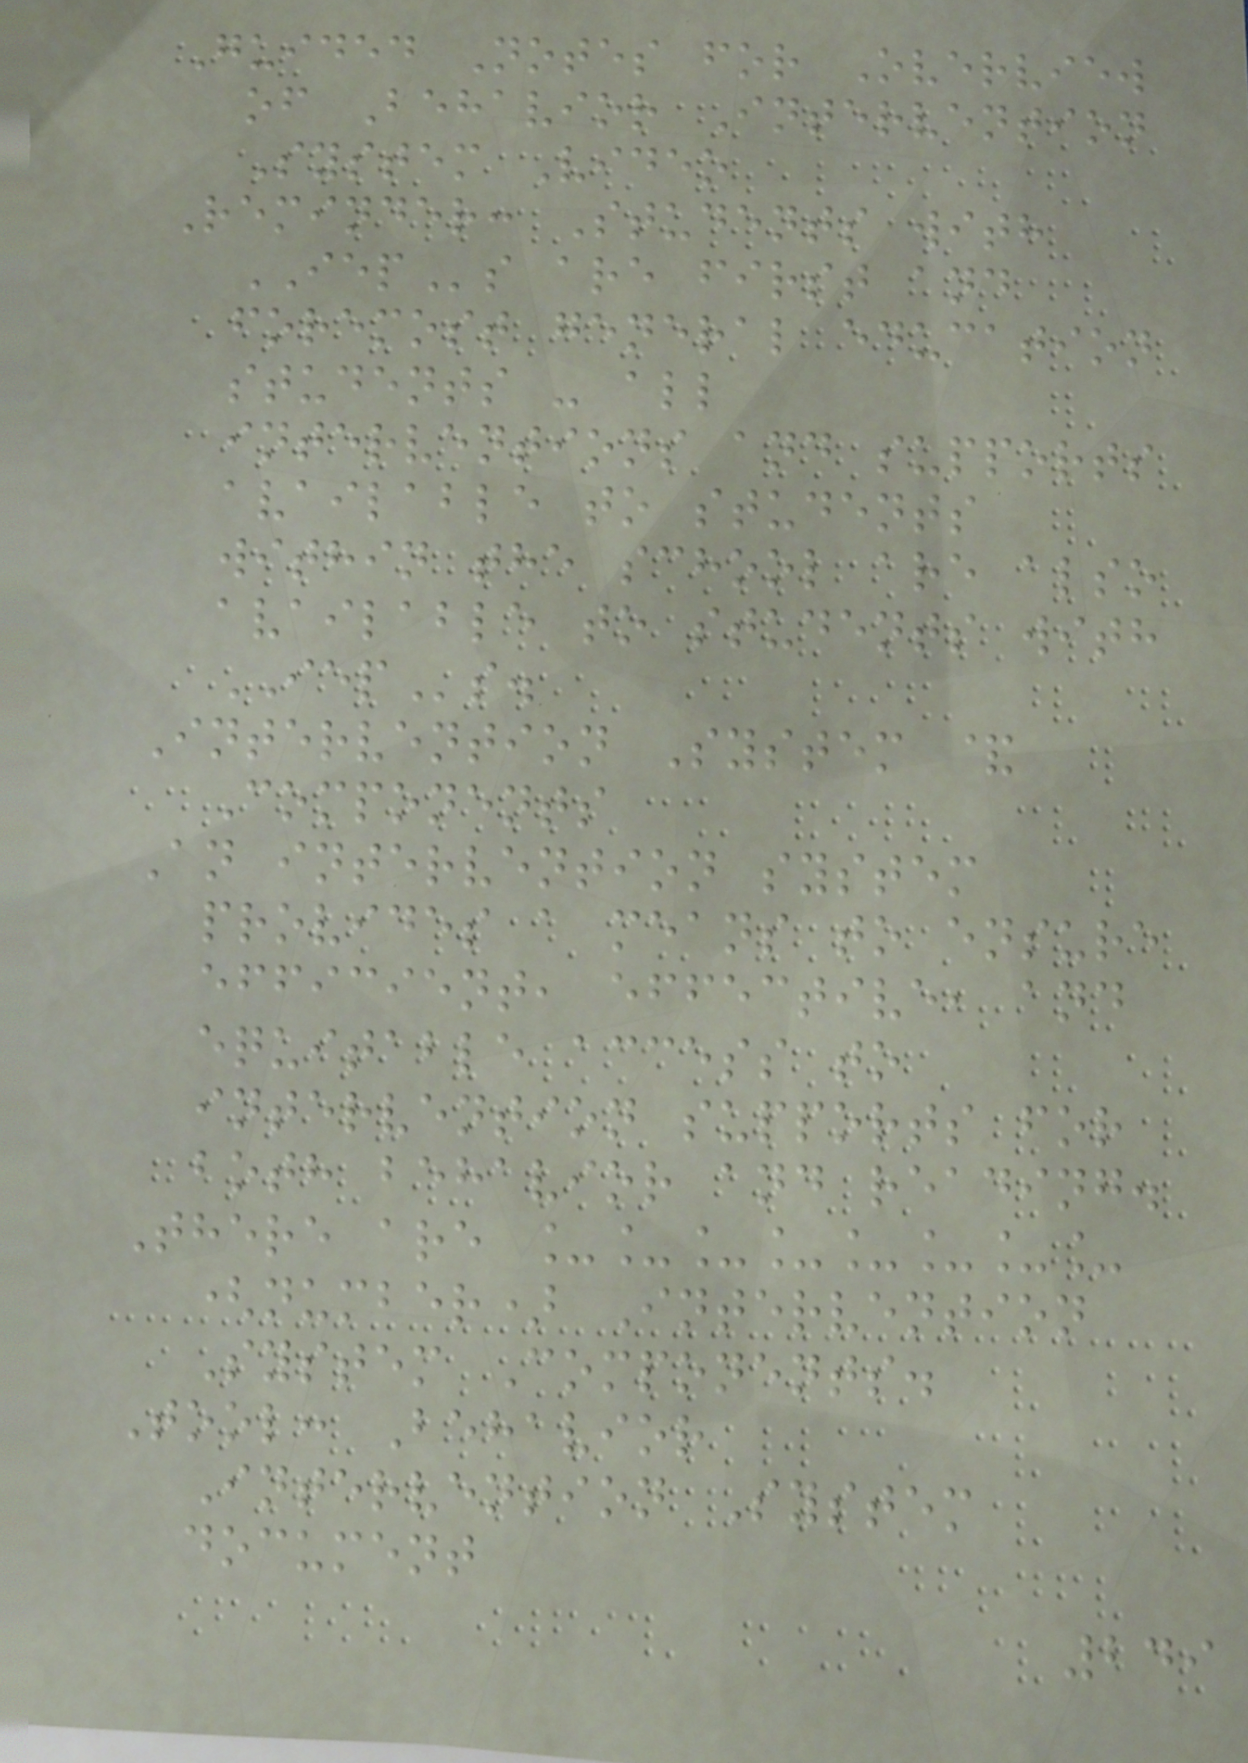Guided Notes for Overview
of Behavior Intervention
System Video
Reminder: Students with
IEPs are first and
foremost general education
students - all
interventions and supports
available to students
within the school are also
available to students with
IEPs.
Intervention System &
Components
An intervention system
provides a means to ensure
efficient, effective, and
equitable access to
intervention supports for
both behavior and reading.
There are ________
(number) Intervention
System Components.
Tool: Behavior
Intervention System
document
249
